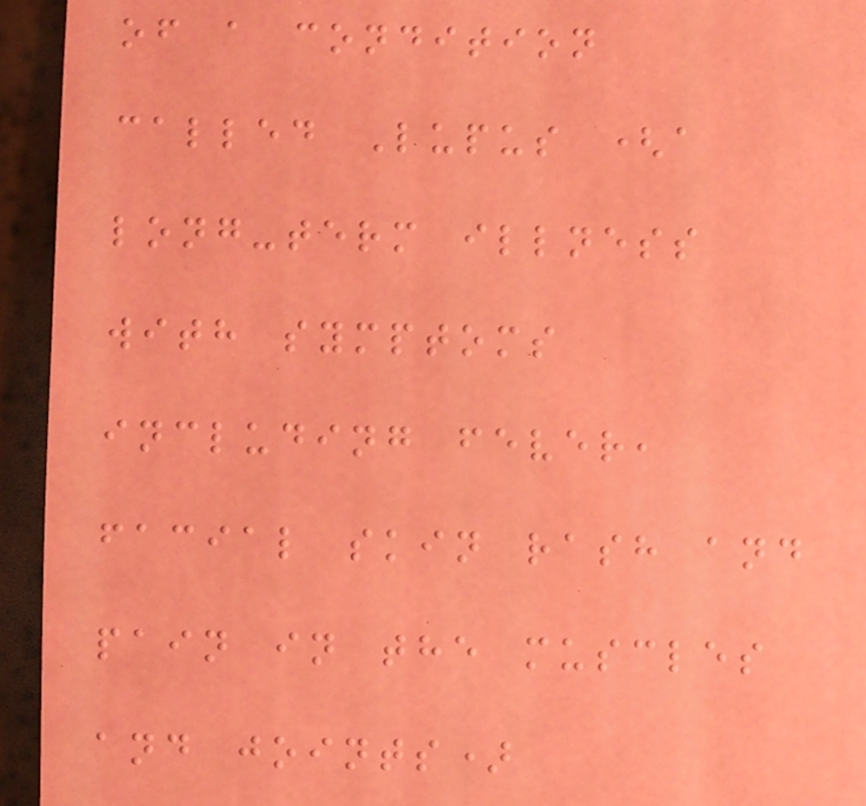of a condition
called Lupus (a
long-term illness
with symptoms
including fever,
facial skin rash and
pain in the muscles
and joints)
